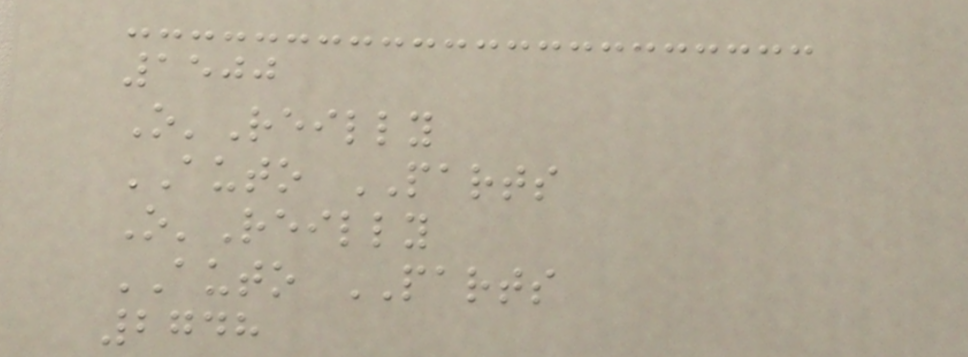1500
O'Reilly
AUTO PARTS
O'Reilly
AUTO PARTS
2748
